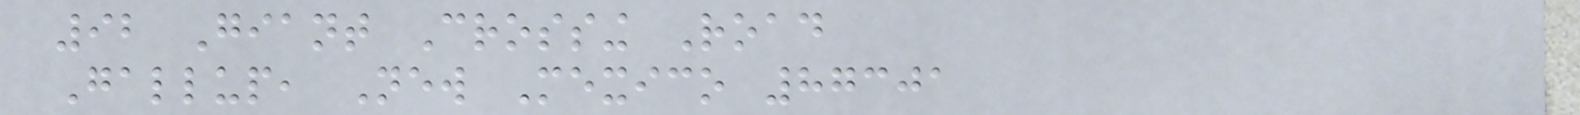92 Giant Crossing Road
Gallup, New Mexico 87301
